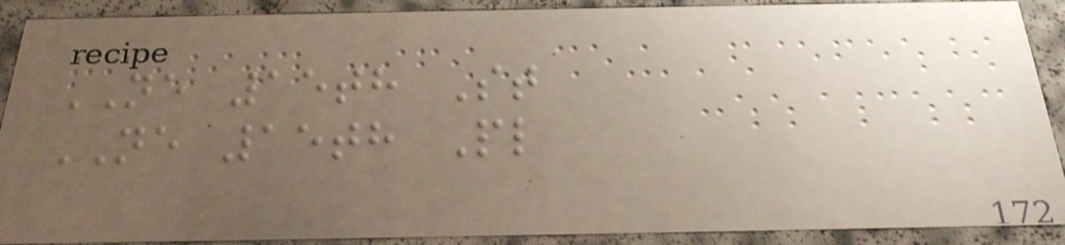NE 15th St
NE 15th Pl
